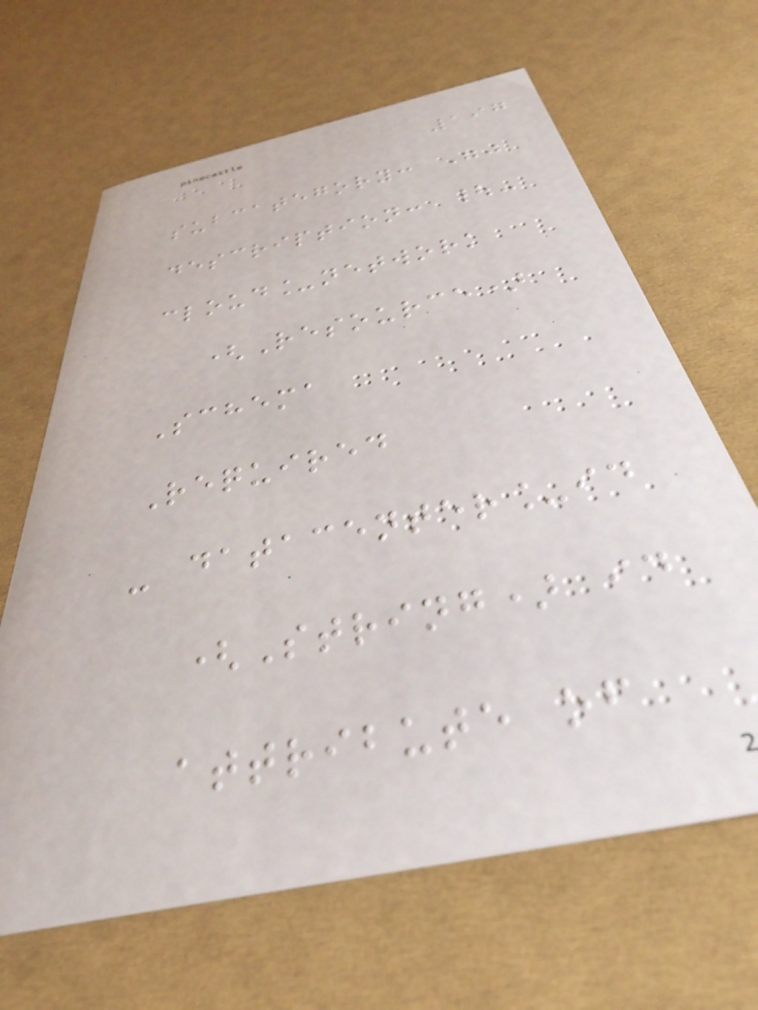197
subcategory: ""
description: |-
cloud_network
(Resource)
Schema
Required
- datacenter_id
(String) id
attribute of
